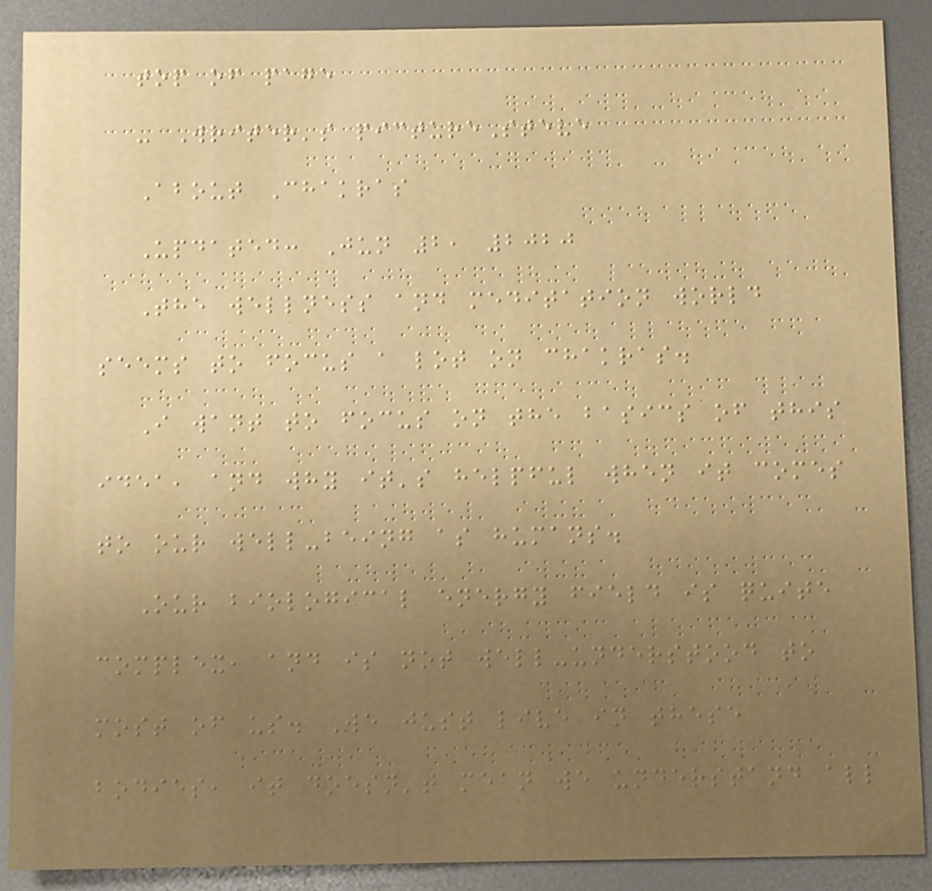top of page
- Writer's pictureSteve
About Chakras
Updated: Jun 2, 2020
The wellness and meditation world
seems to focus a lot on chakras.
I want to focus on the basics of this
idea, and why it's helpful when it comes
to our well-being as humans.
Our biological energy field is quite
complex, and is not well-understood to
most of us. We just live in these
bodies, it doesn't mean we understand all
